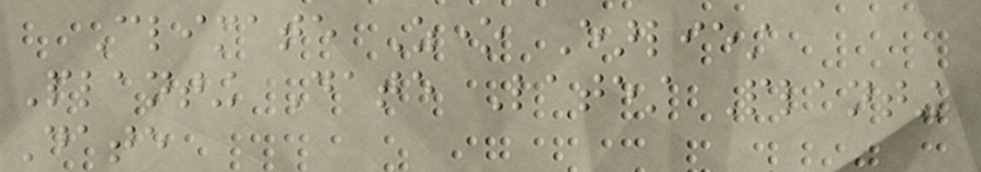Climate Zone Earliest
Planting Date Latest Planting
Date
